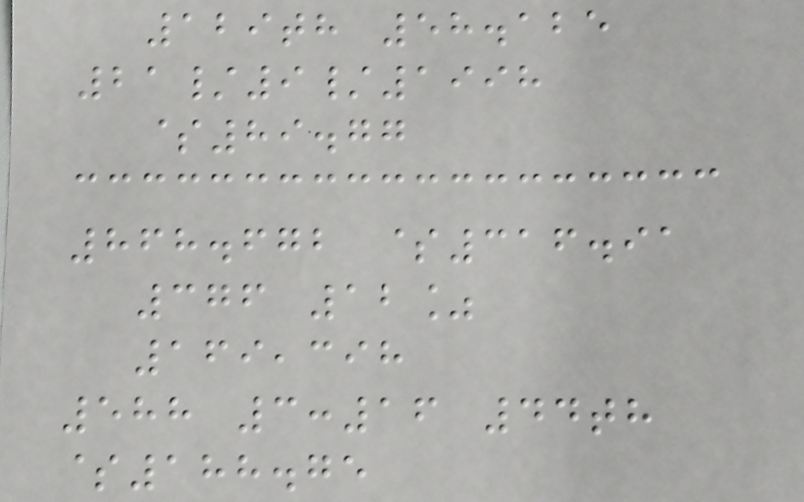129th 58.125
21/9/1998
$89.77
868.672 $316.91
376 12%
169,398
588 3:16 44th
$188.75
